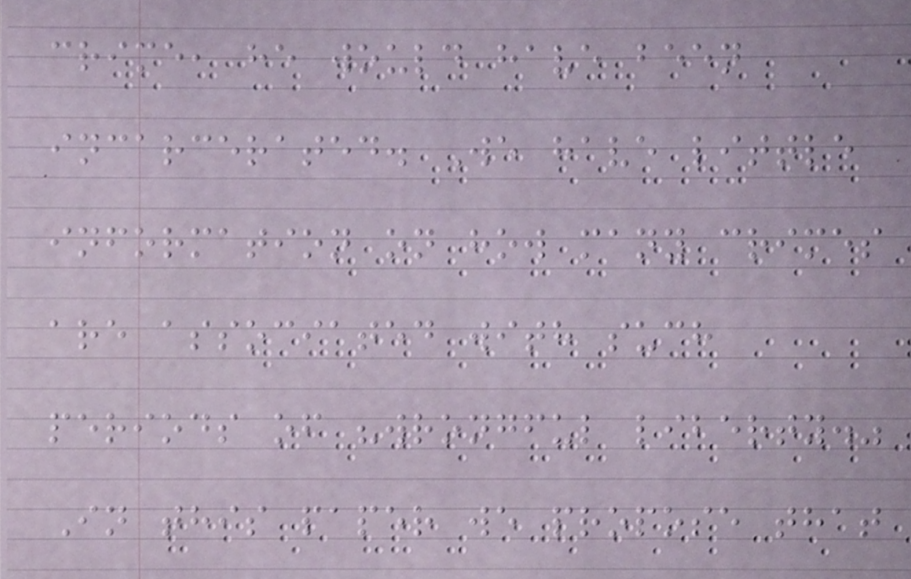crime, he would have been
incarcerated. We have little
information on how many crimes
are associated with such
periods of "wrongful liberty."
In this paper we propose that
